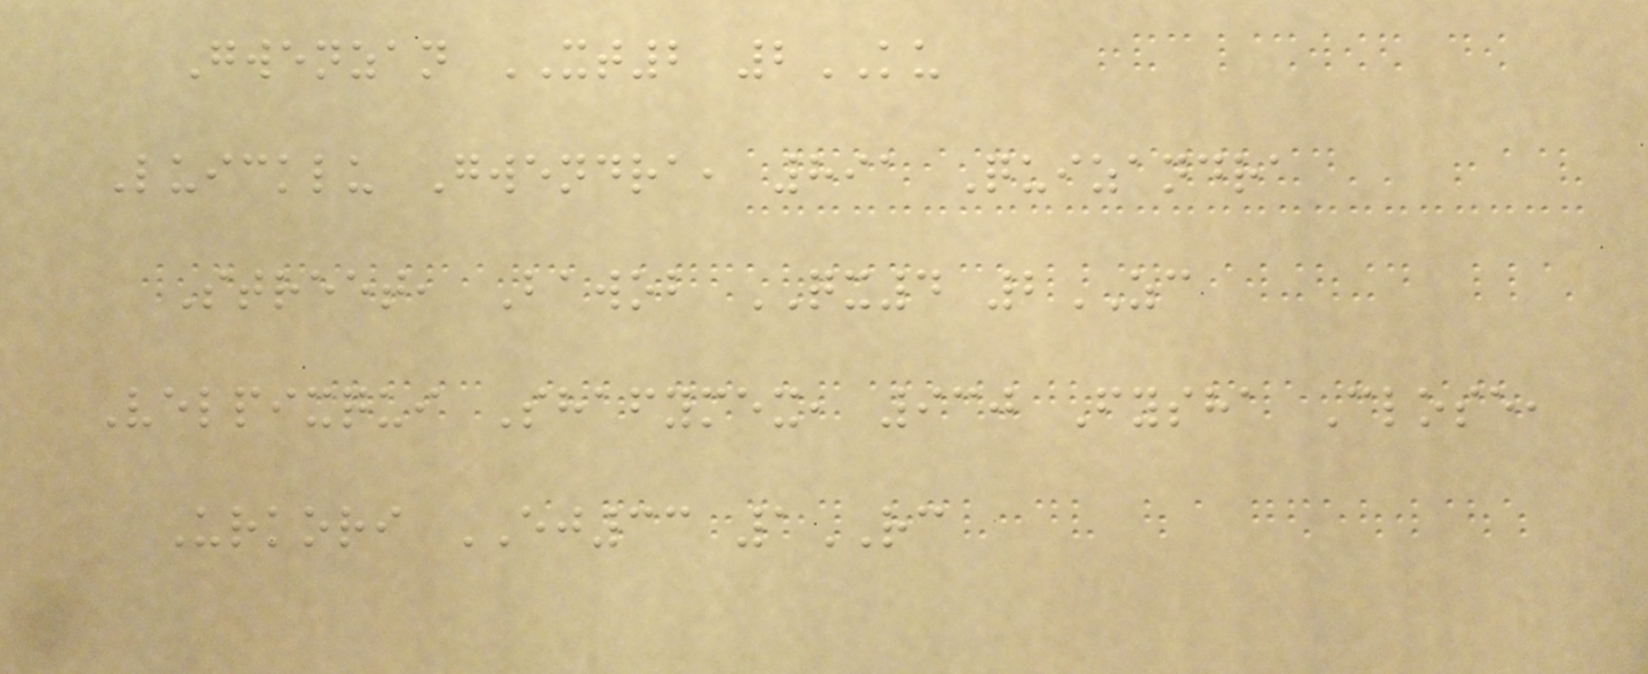Gwenzan XT2 2KU
Luicklu Gwendra, 891 Quizandra
Street, Bawob QX4 2ZC
Velpixqui Shafymex, 930 Fysha Close,
Urkori EJ33 1RC
